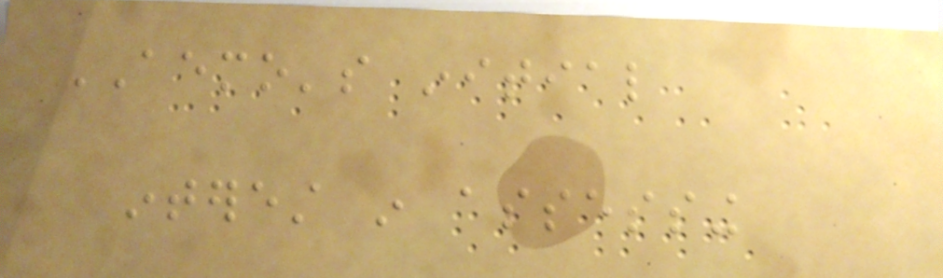AEMO's initial
interest in assessing
